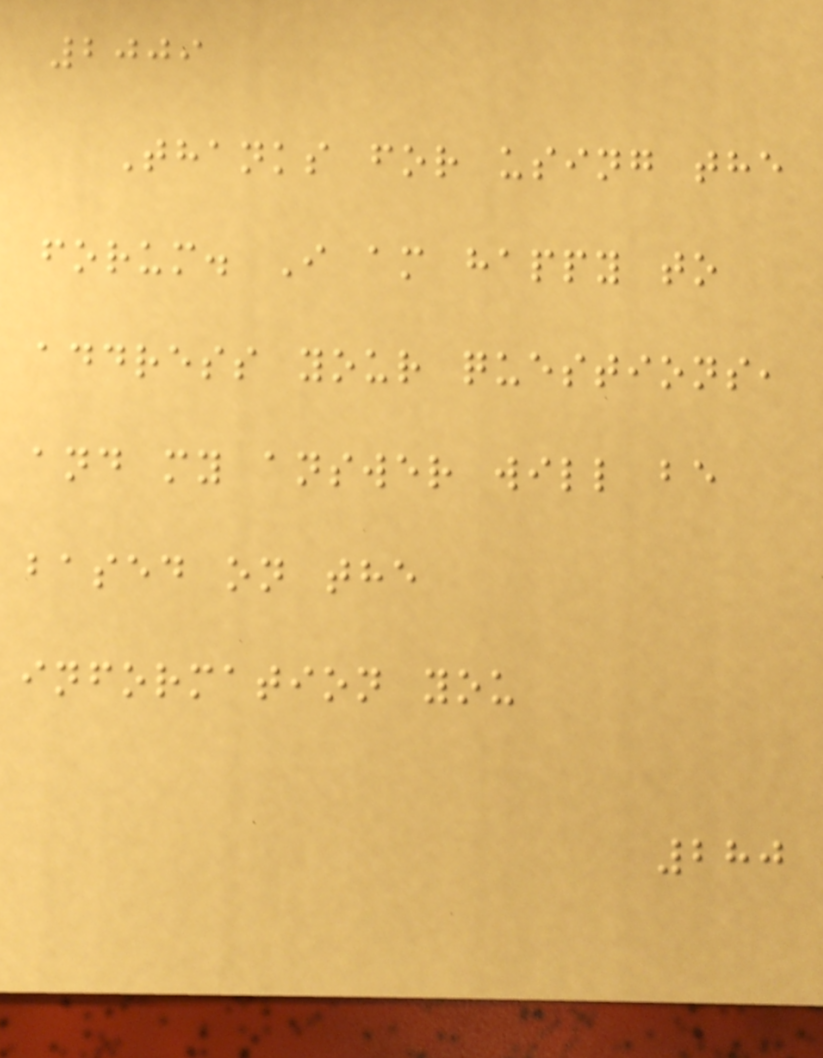2009
Thanks for using the
forum. I am happy to
address your questions,
and my answer will be
based on the
information you
280
